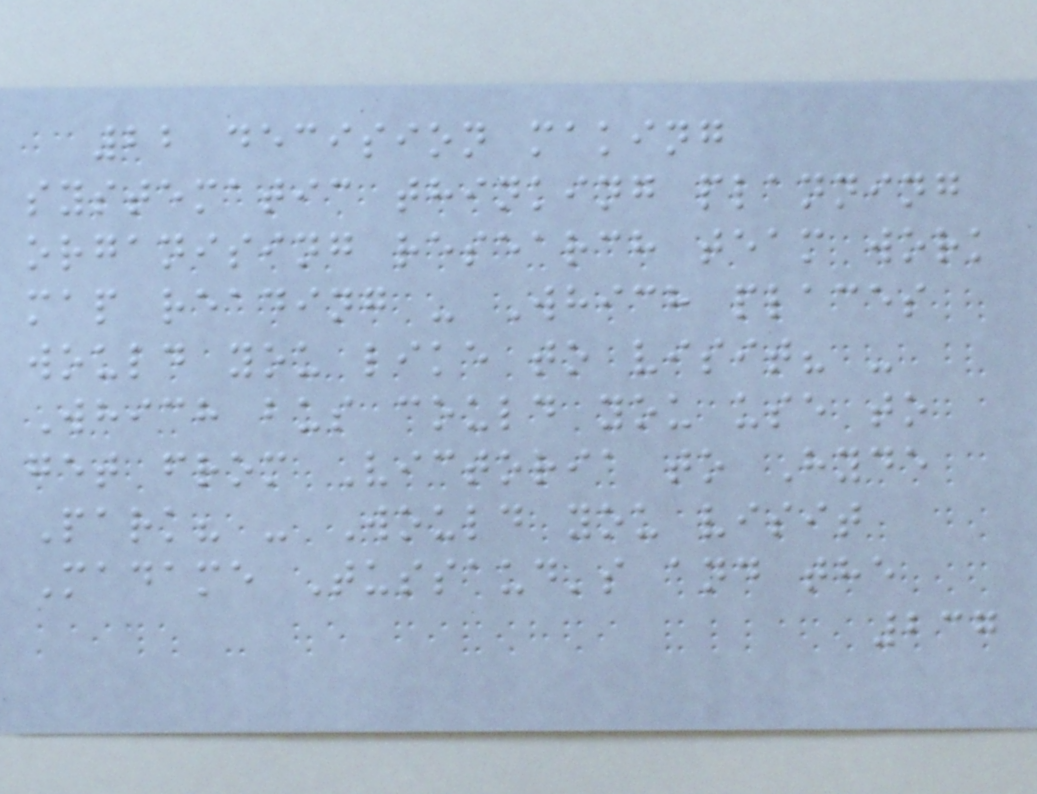22 decision making
systematic thinking planning
organising research team work
map reading - Which places
would you like to visit? -
Which bus could you use to
get from Victoria to Hyde
Park? - Would you visit
Madame Tussaud's and the
237
